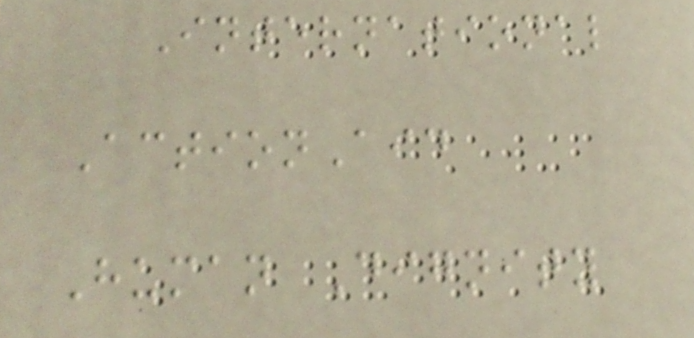International
ActionAid
Human Dignity
